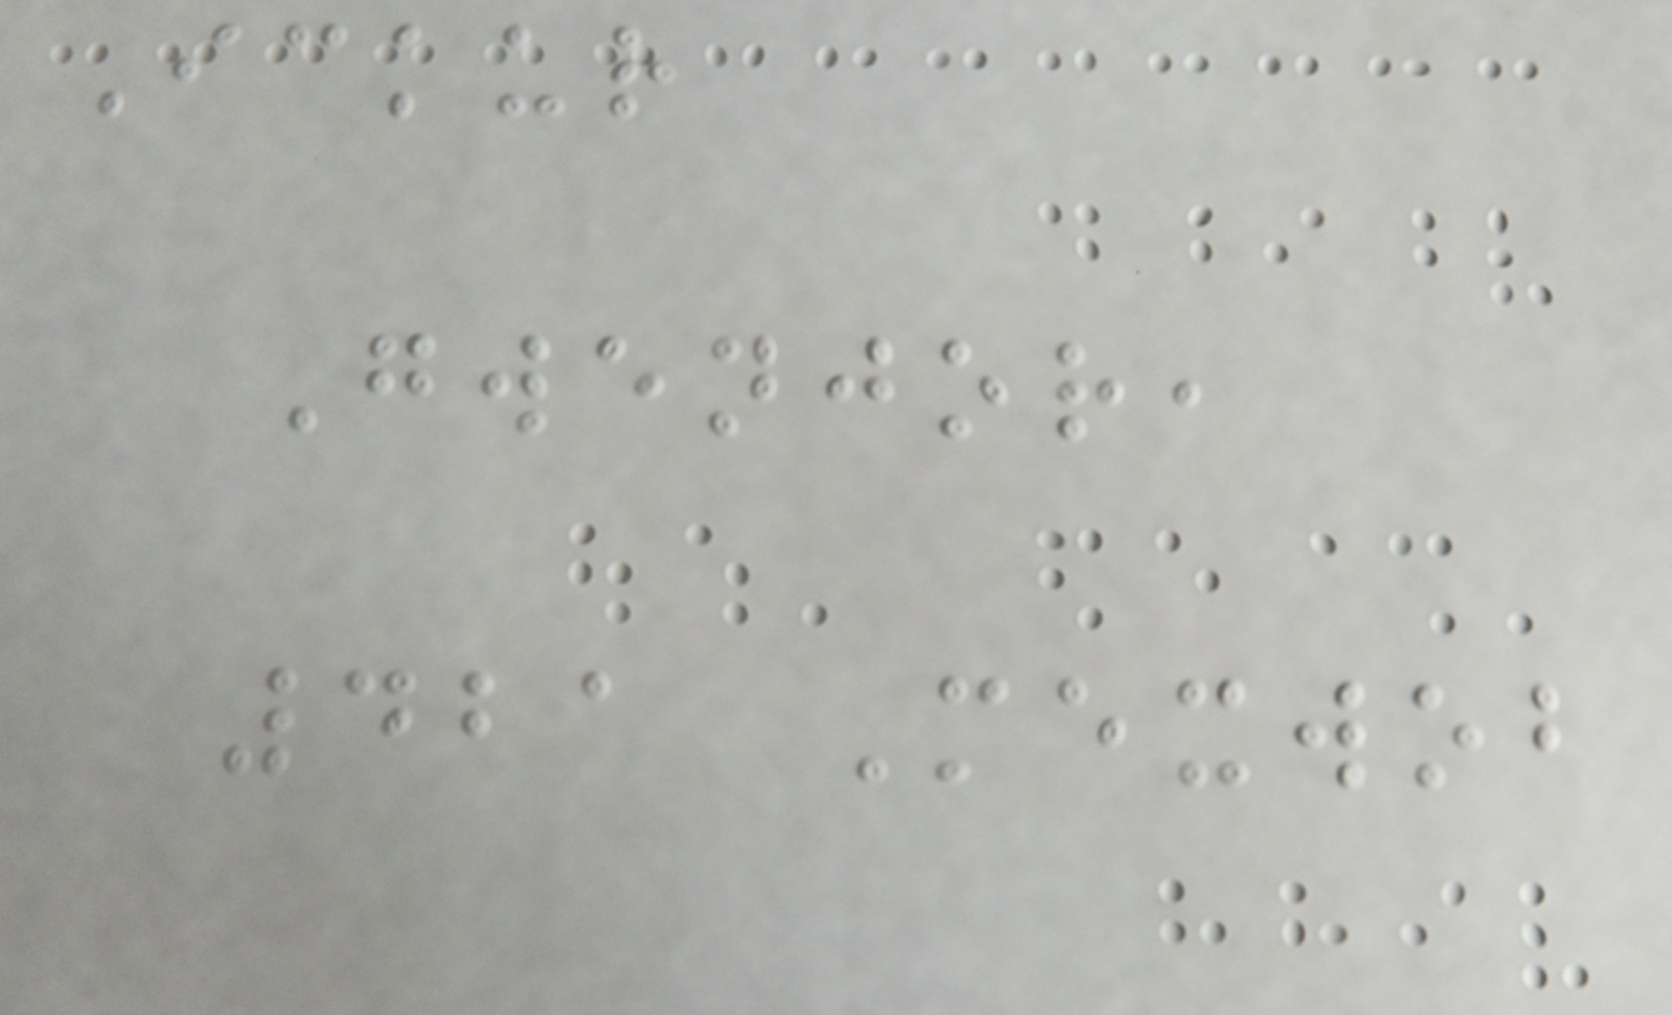Ickur
Gwenjor,
421 Mexwob
